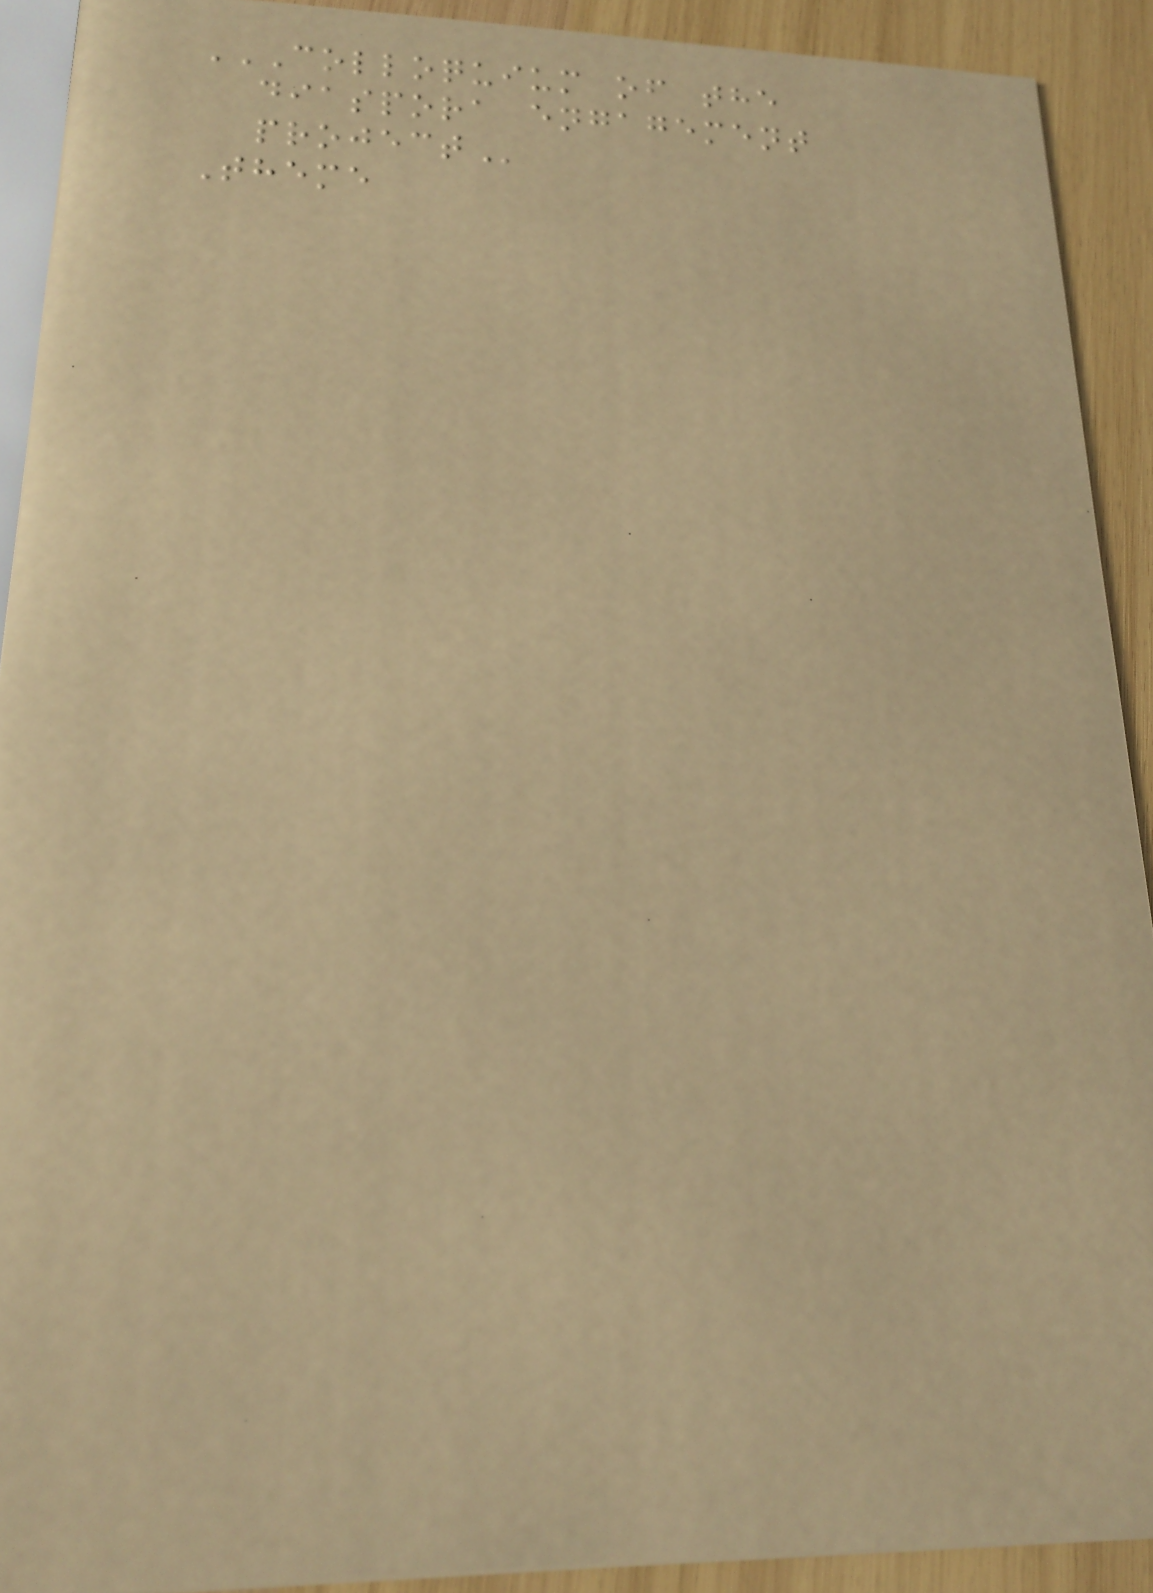COLLOQUIUM OF THE
DIASPORA ENGAGEMENT
PROJECT
Theme
